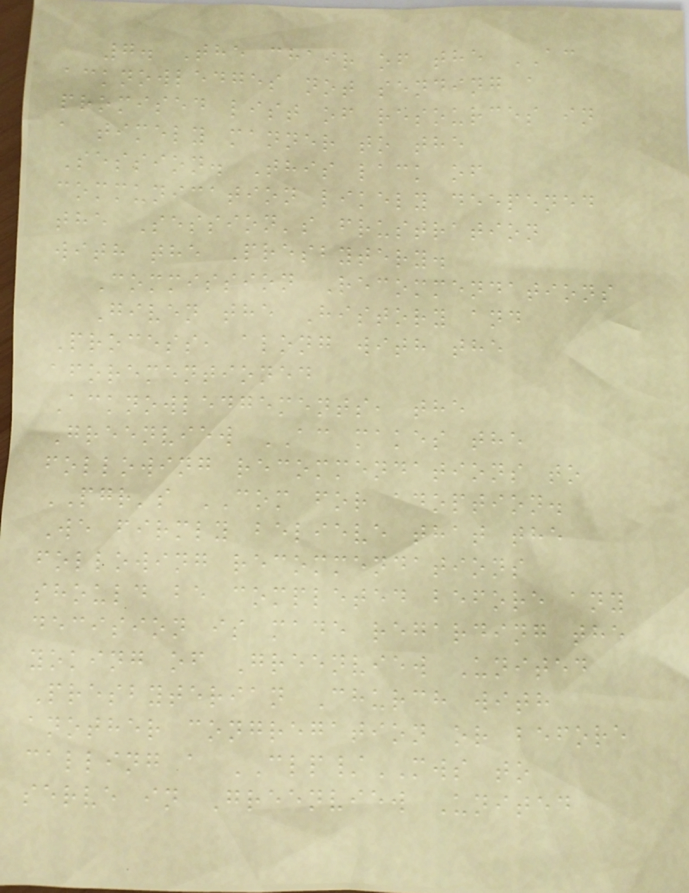7. The chair of the AC
acknowledges not sending a
promised list of resources in
a timely manner to the
Session. This lack of
communication likely deepened
the Session's frustration
with the Presbytery.
Commission Recommendations
Given the History and
Process, along with the
aforementioned
Acknowledgements, the
Greenview AC makes the
following recommendations to
PGR's COM for adoption.
We firmly believe that the
following recommendations
should be completed before any
decision is made regarding the
yoking of Greenview United
Presbyterian Church with
another congregation or before
calling a CLP/MWS to
serve in Greenview United
